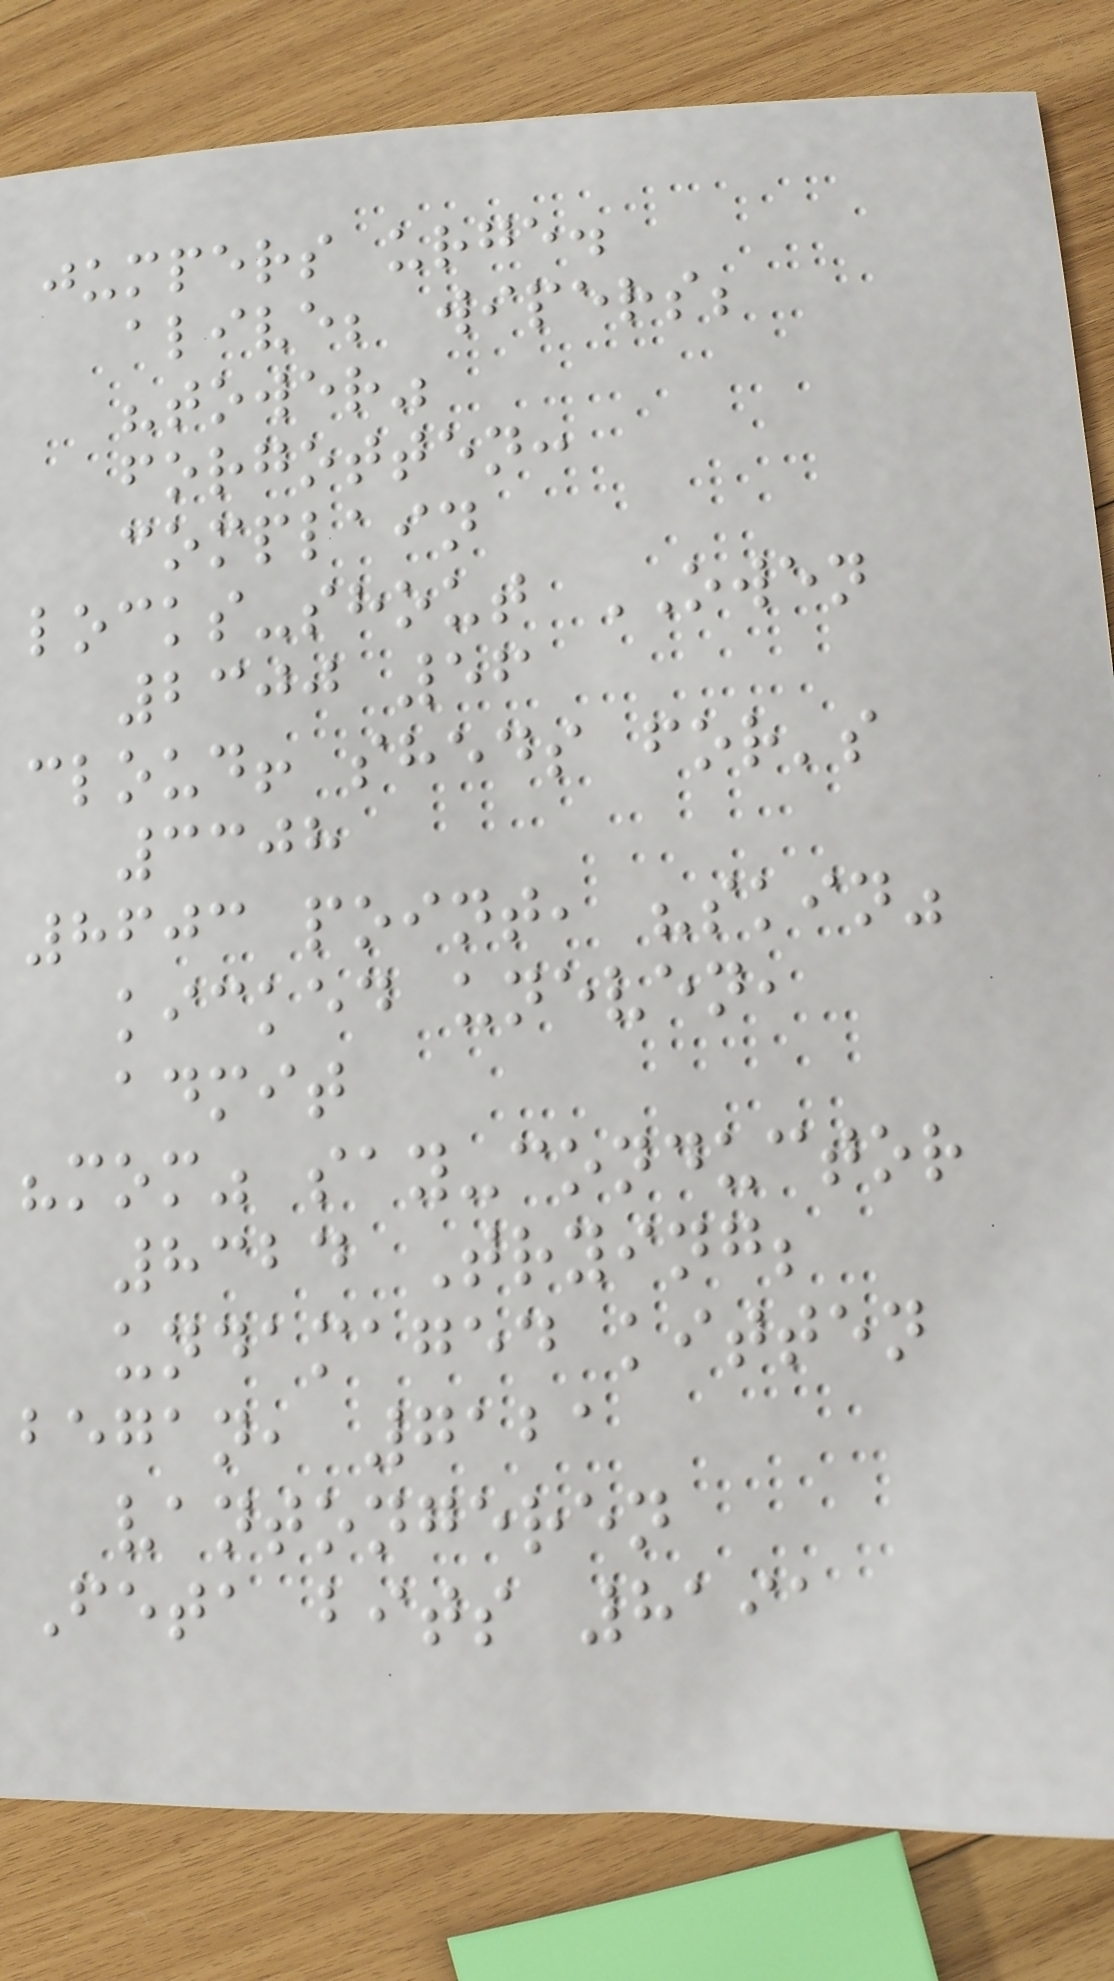jumpers urge.
alive; wipers;
"tower"
forgotten:
complain
locks-shout OWEN
2300 56
cloud! sheds for's
3308
8603 point, "skin"
kicked uneven,
admit
"mom" say-conductor
8324 Trying;
undamaged kitten
began, 7121
vantongeren
Feta bits 8191
